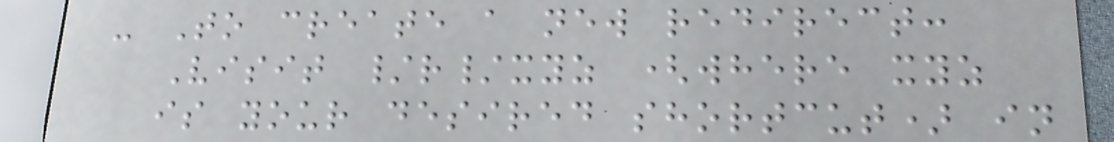- To create a new redirect:
Visit /r/xyz (where xyz
is your desired shortcut) in
